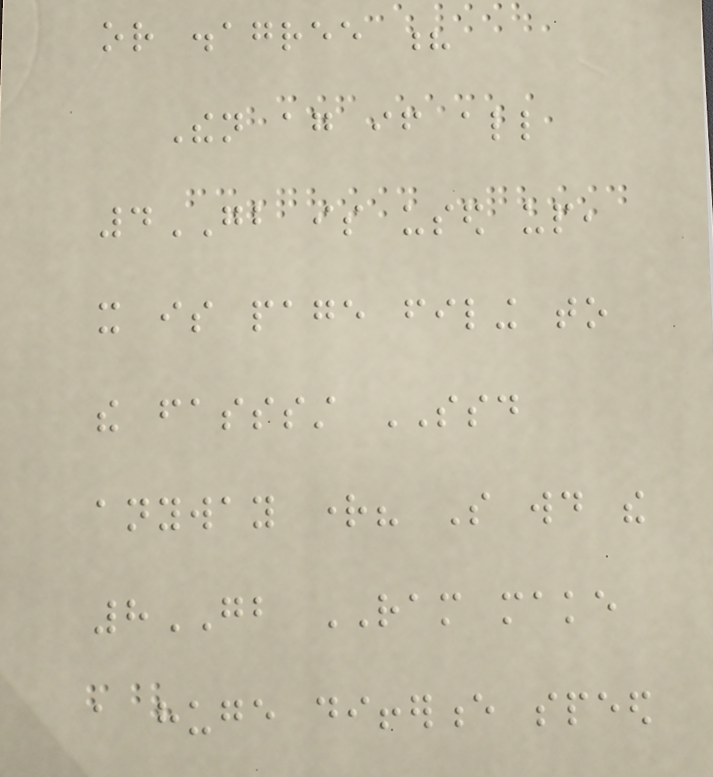or disagree ?
Then again if all
4GB is used up,
it is page filing to
the fasssst SSD
anyway right? So would the
8GB RAM make
a huge difference speed
